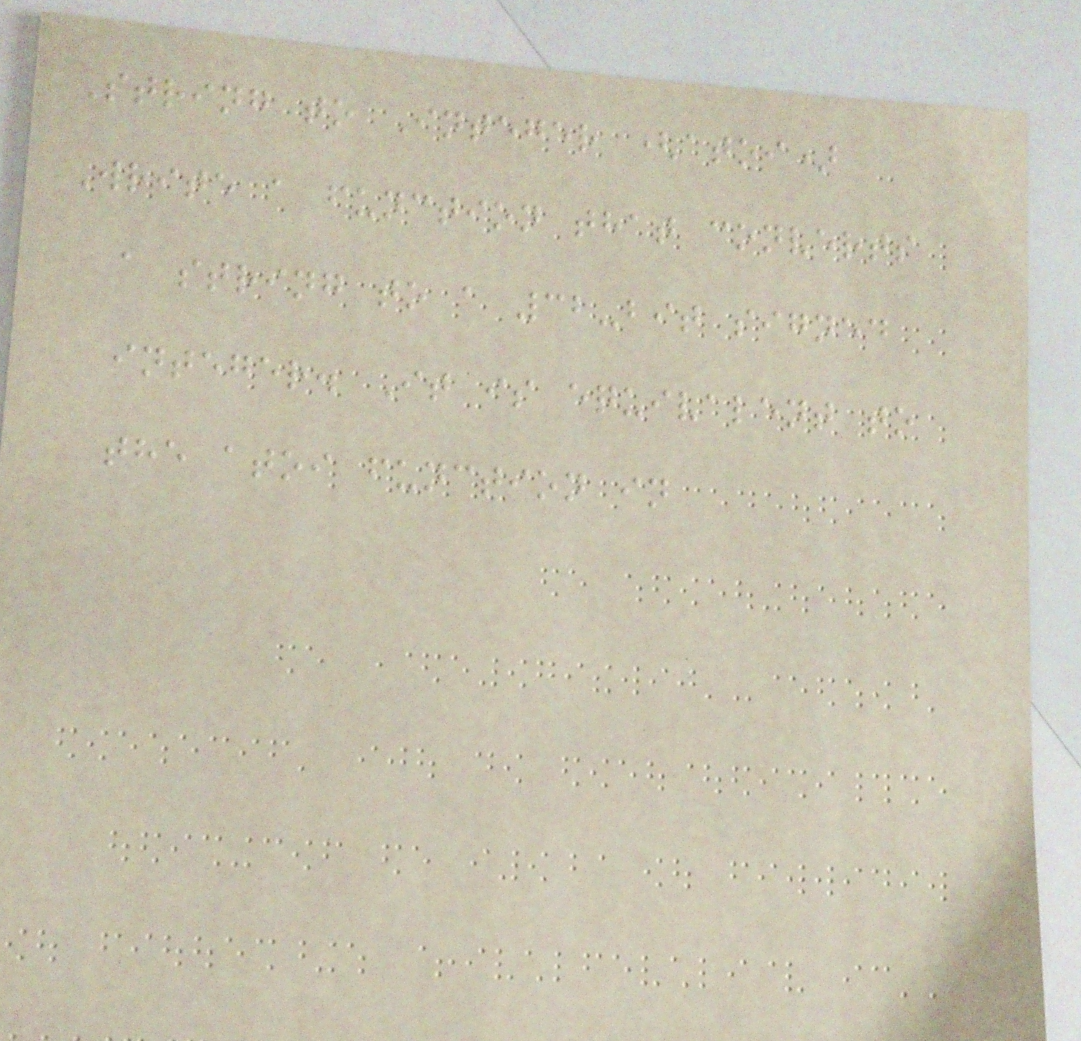String to Integer (atoi)
Write a function that converts
a string to a 32-bit signed
integer. It is equivalent to
the atoi function in
